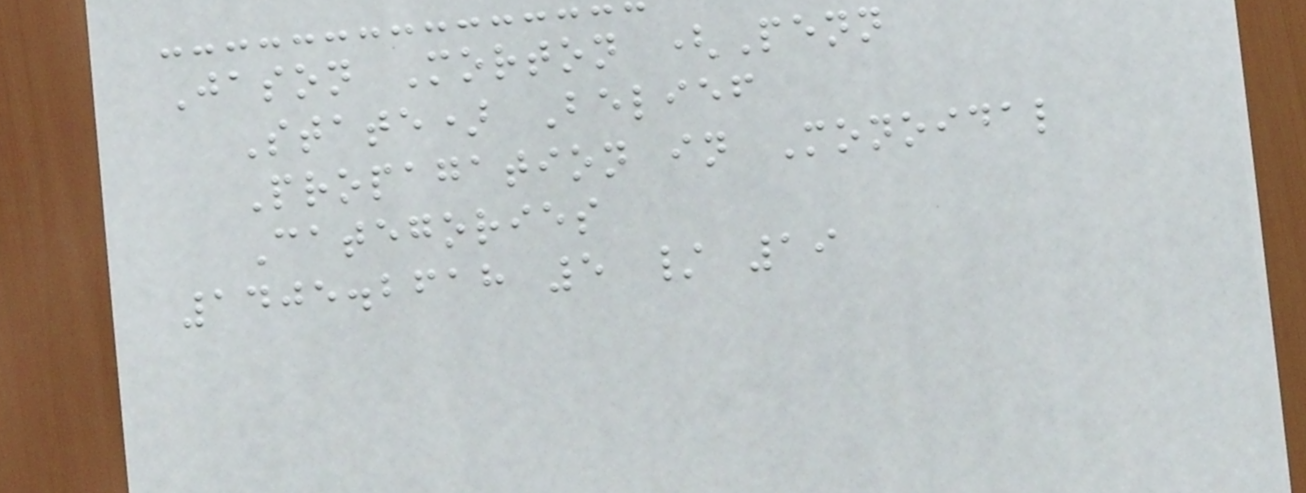Jason Morton (Penn
State) Belief
Propagation in Monoidal
Categories
1405.2618 5 / 19
